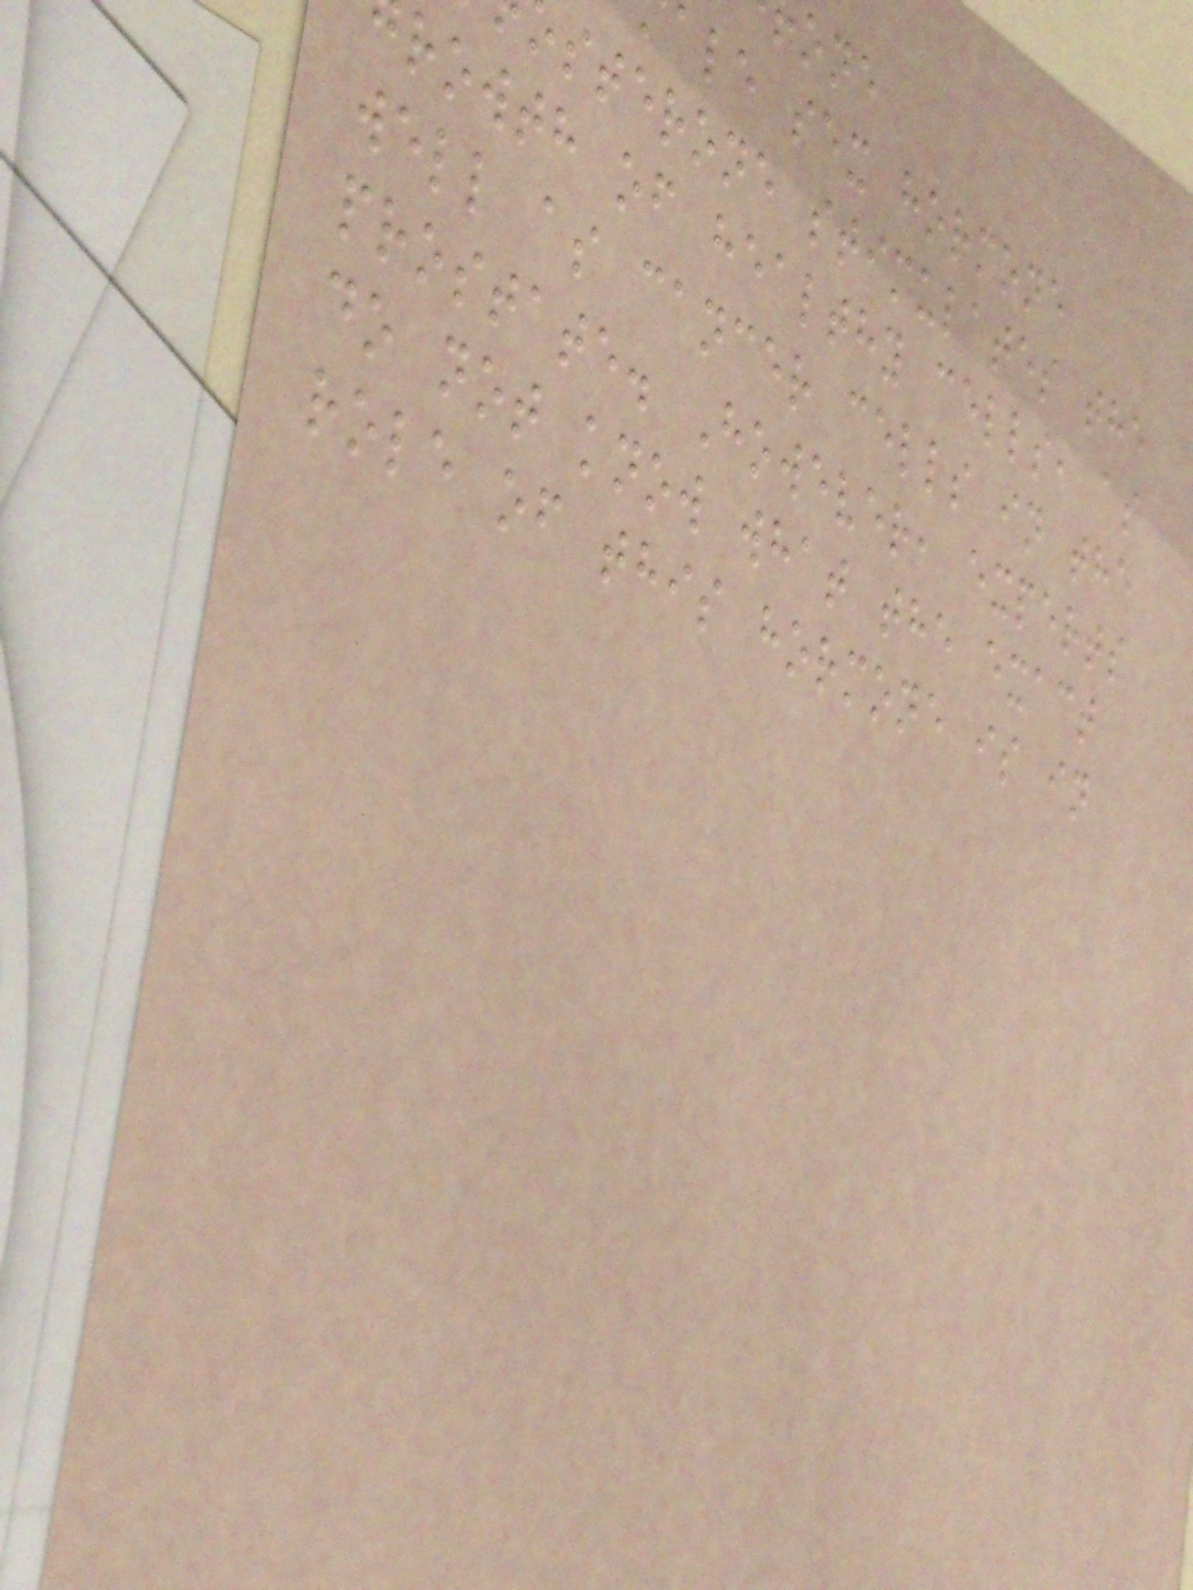ale sex hormone
sterone stimulates the
rowth of healthy cells, as
well as cancer cells in the
prostate. However, experts
do not know what the exact
role of this hormone is in
